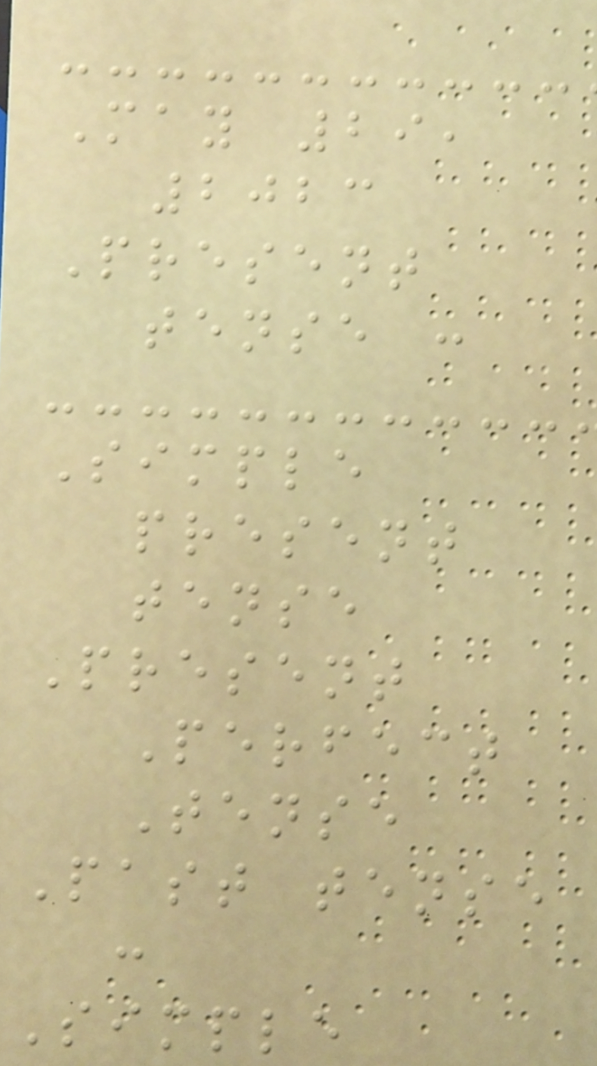May 29,
2023
Present
tense :
Simple
present
tense
Present
Perfect
Tense
Past tense
:
Simple
